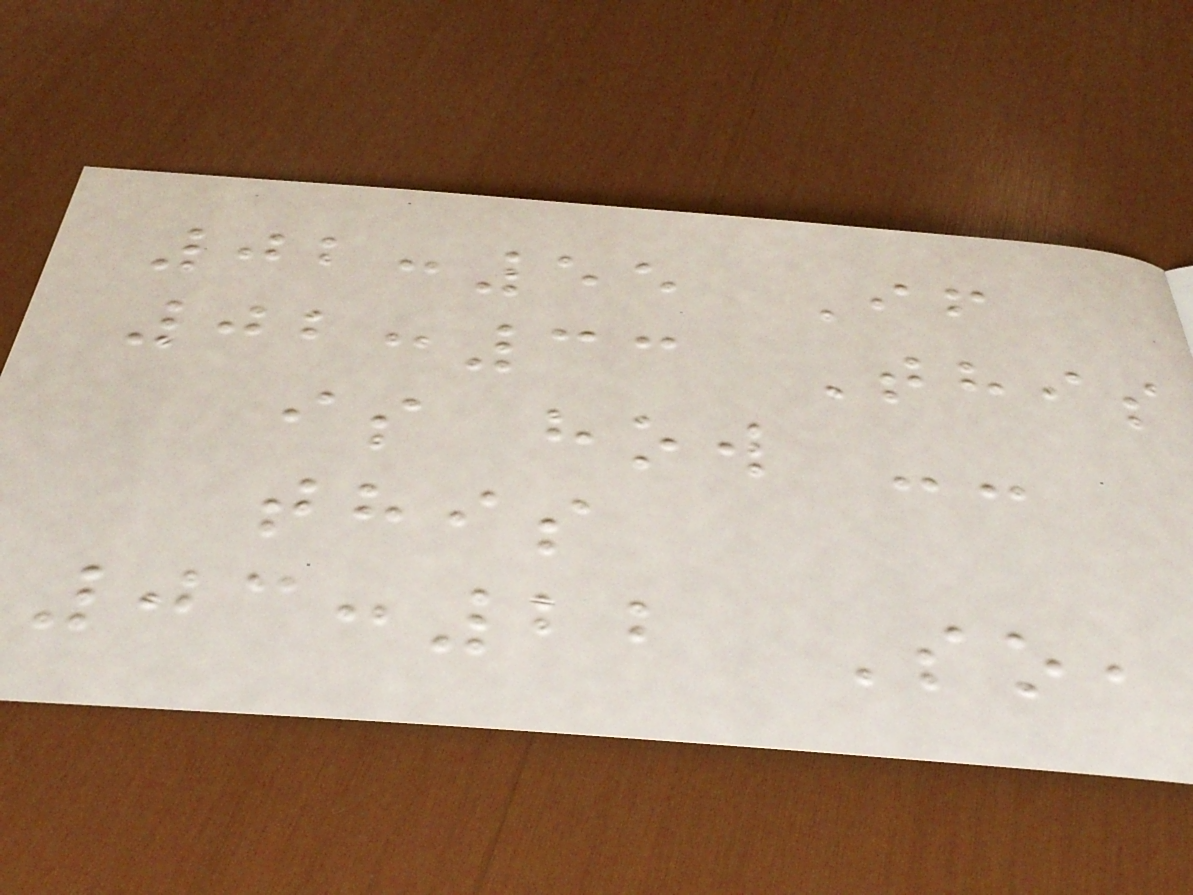02:55 If
02:33 This
is how --
this
03:22 So,
